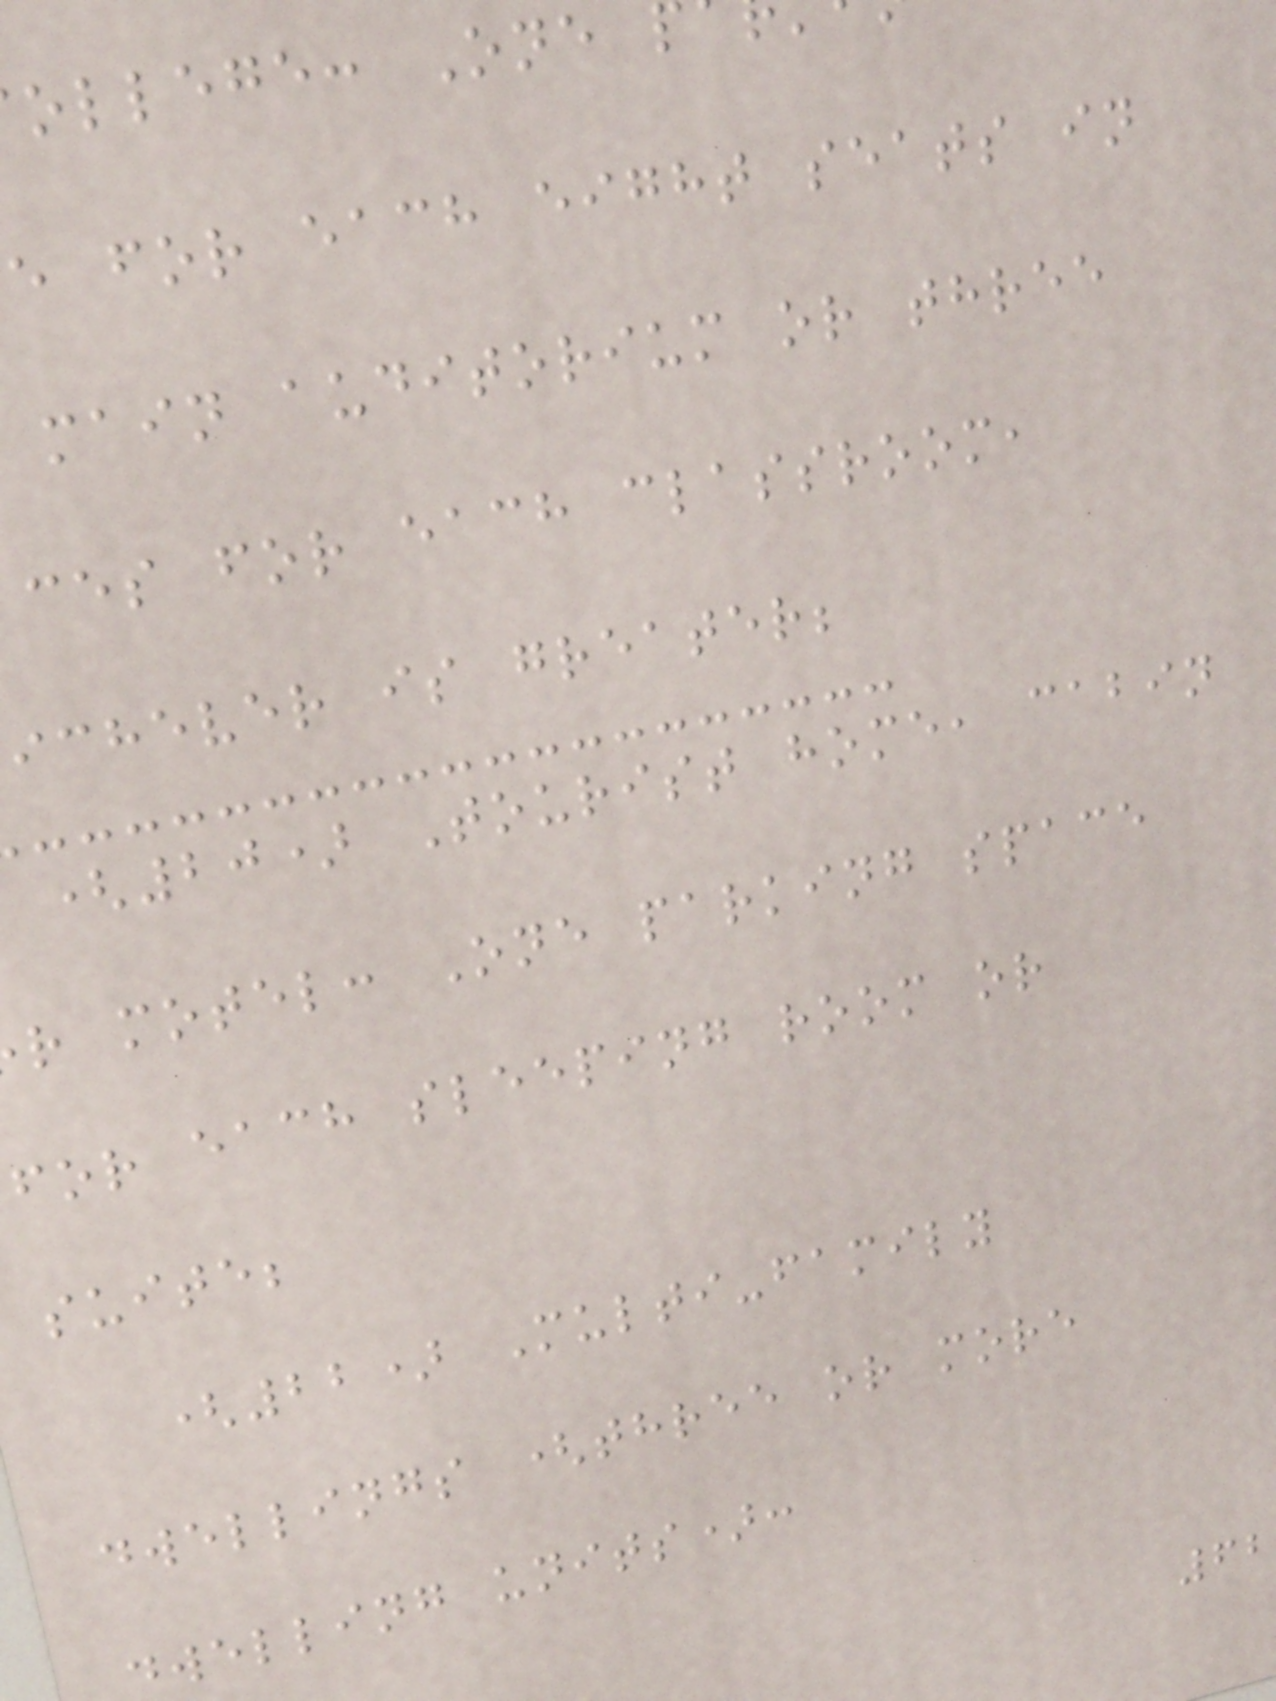ollege: One
e for each eight seats in
main auditorium or three
ces for each classroom,
ichever is greater;
(20) Tourist home, cabin
r motel: One parking space
for each sleeping room or
suite;
(22) Multi-family
dwellings (three or more
dwelling units):
62
